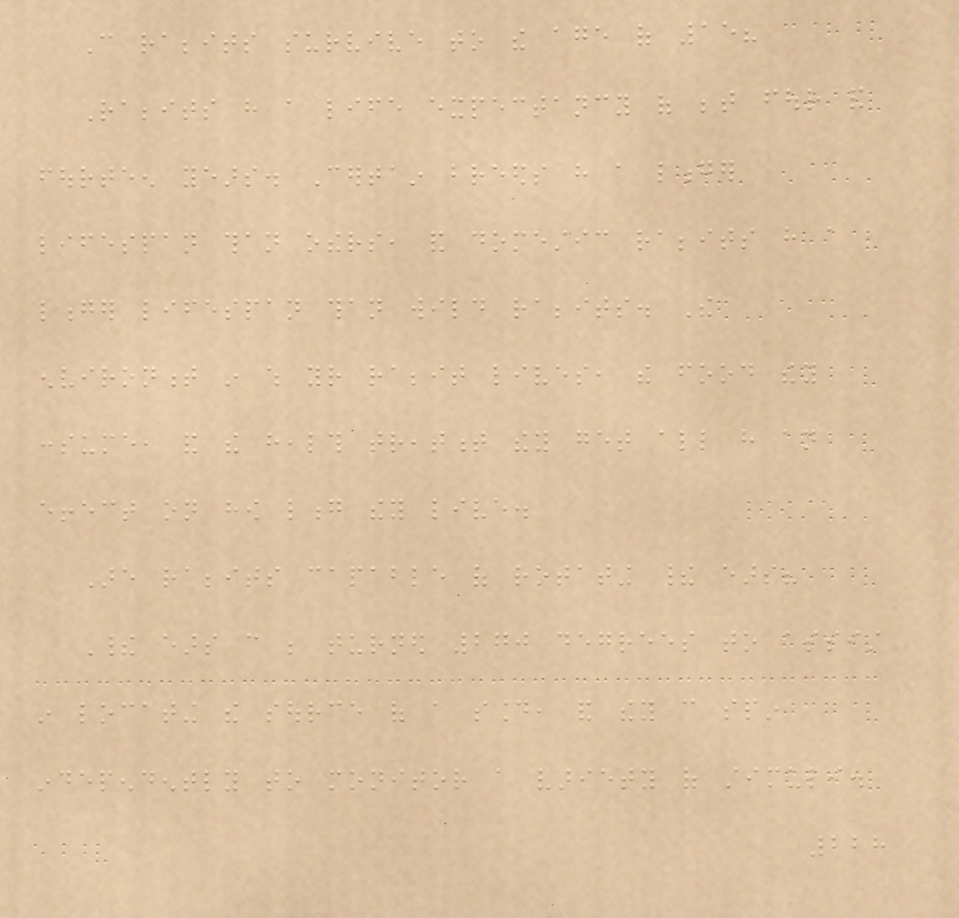Can rabbits survive to the age of 15?
Rabbits have a life expectancy of between four and
fourteen years. Certain breeds have a longer
lifespan than others, and domestic rabbits have a
longer lifespan than wild rabbits. The
environment in which your rabbit lives, the food they
consume, and the health treatment they get all have an
effect on how long they live.
Are rabbits capable of rotating their ears?
Their ears can be turned 270 degrees to assist
in locating the source of a sound, and they can spin
independently to monitor a variety of stimuli.
228
